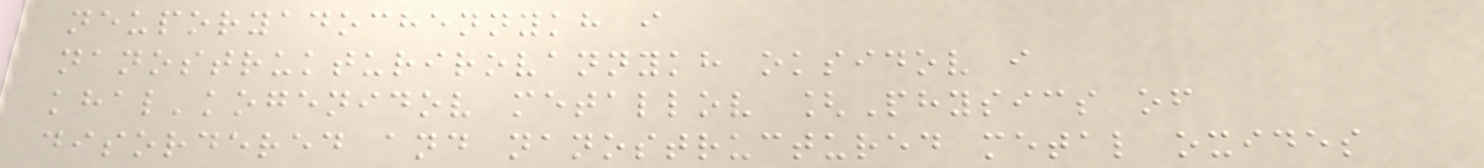neuporyadochennykh i
nanostrukturirovannykh oksidov i
khal'kogenidov metallov [Physics of
disordered and nanostructured metal oxides
